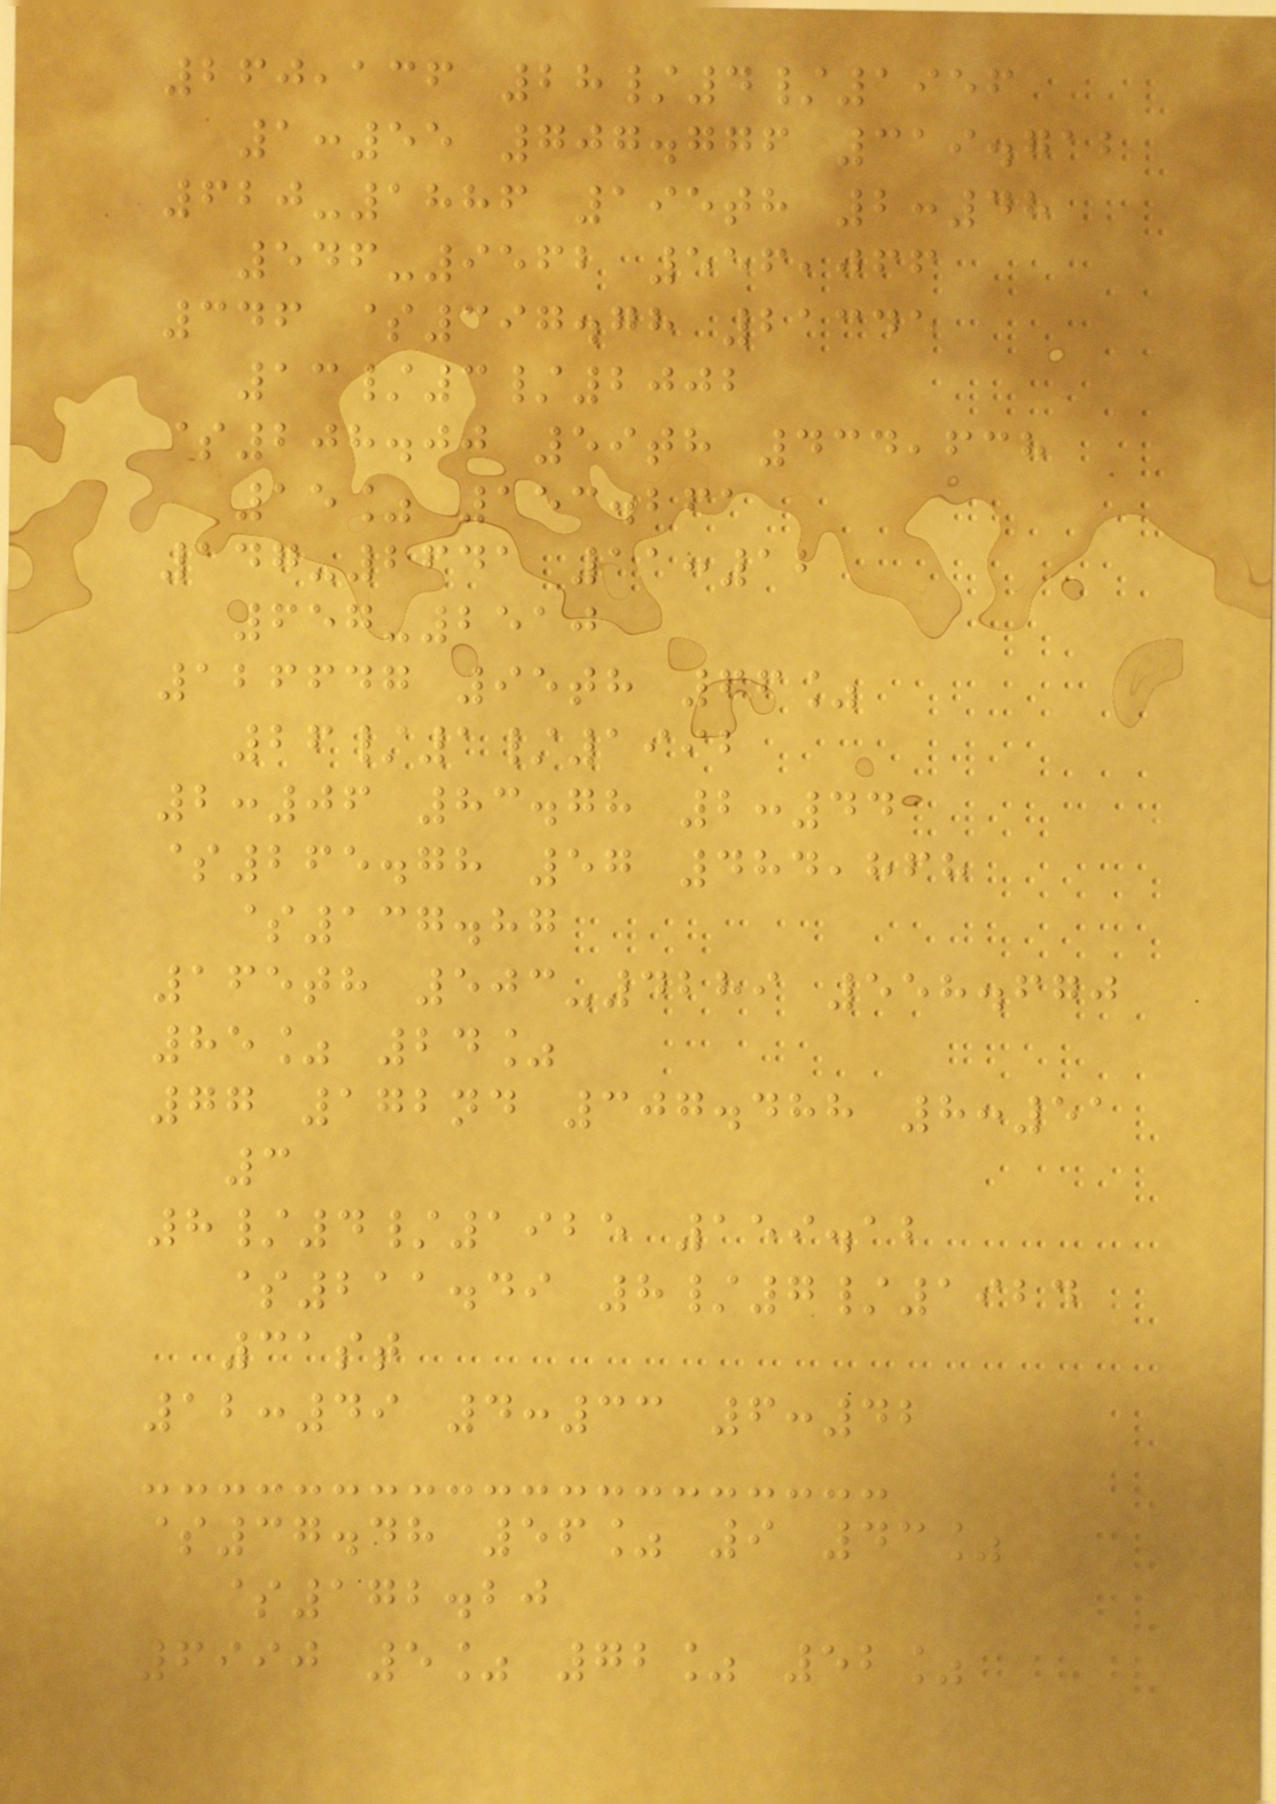260,136 28/4/1956
1:55 707.776 319.712
620-1886 195th 2:48
546-9562 556,066
346 $397.78 21345
13/3/2002
$208.00 59th 434,638
15% 153.261
147-2641 11:12
657-2510
126647 95th 66%
26/1/1992
2:06 83.78 2:44
$265.78 57 484,868
$137.87
165th 503-4289 558.670
85% 24%
77 172nd 307.488 8:51
3
8/4/1925 159.12
$211.49 8/7/1924
31st
12:49 4:33 6:42
$37.48 56% 9 43%
$172.20
6990 5% 72% 52%
